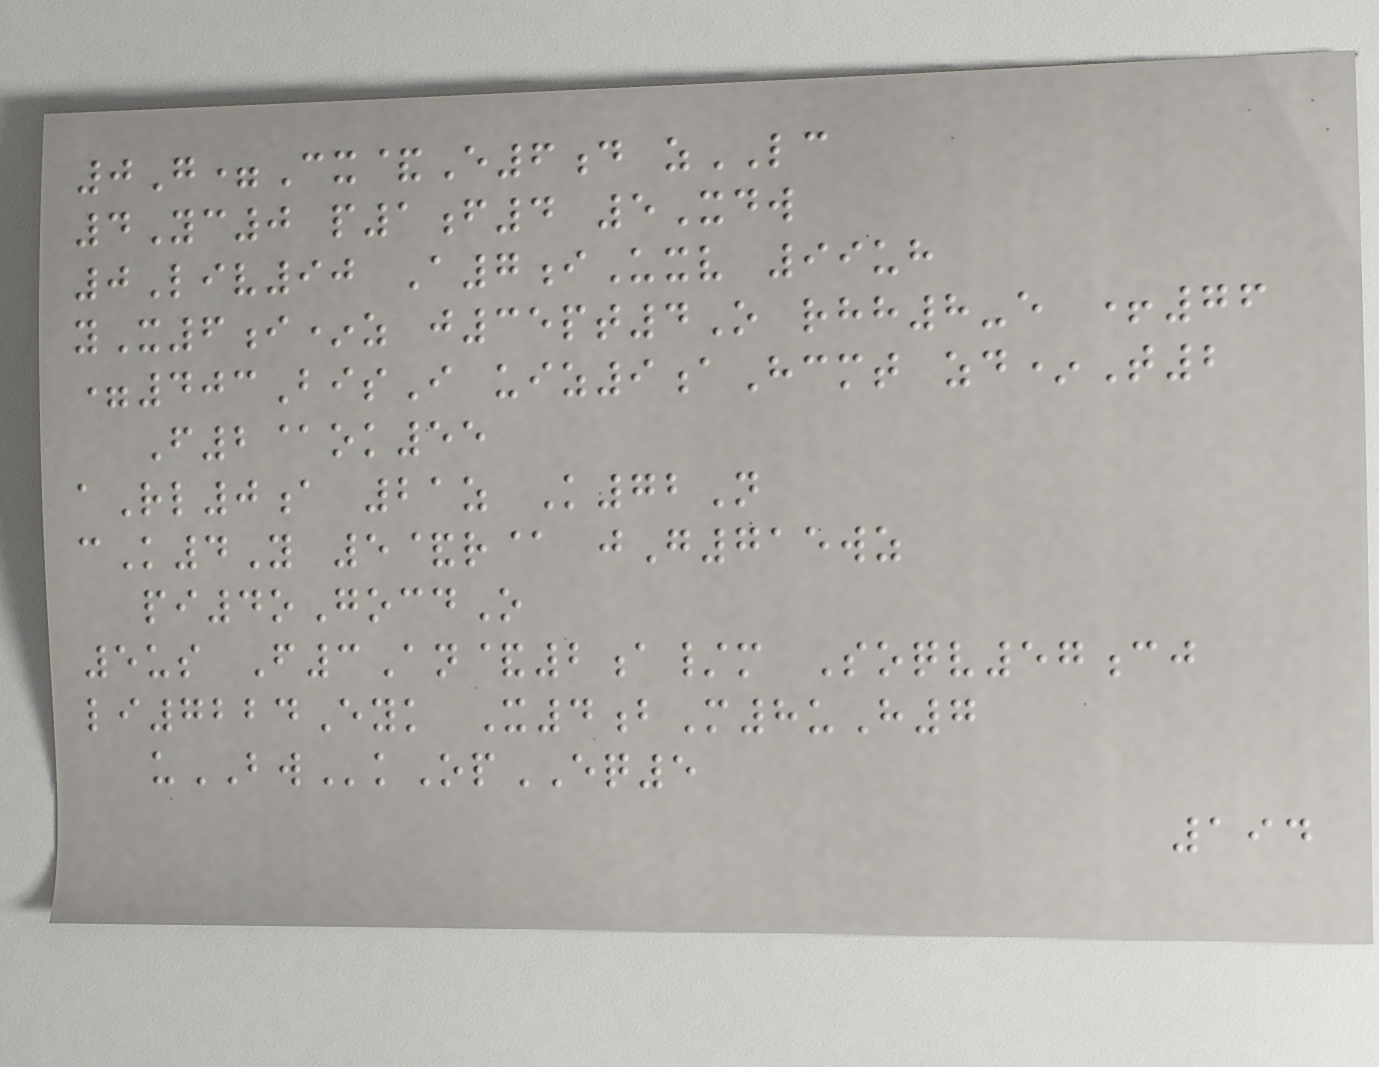0G=Cx&E6d zLC
4Yc0 p1f4 5Xdw
0Liv90 A7iUxv 99uh
yX6i*z j35pt4O rhh8-e +76
=403BisI uiz9aHcmt zd*T2
F2@ok55
aRl0a 21z K72N
cK4Y 5&r@ jG715wz
pi4oGocdO
5us F3An&2a/m Soqv57cj
li7224Eyk X4bM8uH7
uBWkOpEQ5
194
